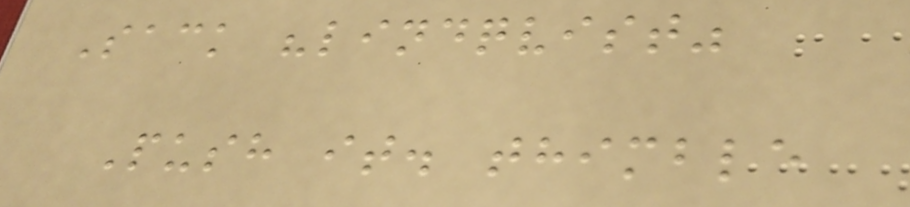Sack "lindqvist"
Push it. thimble
